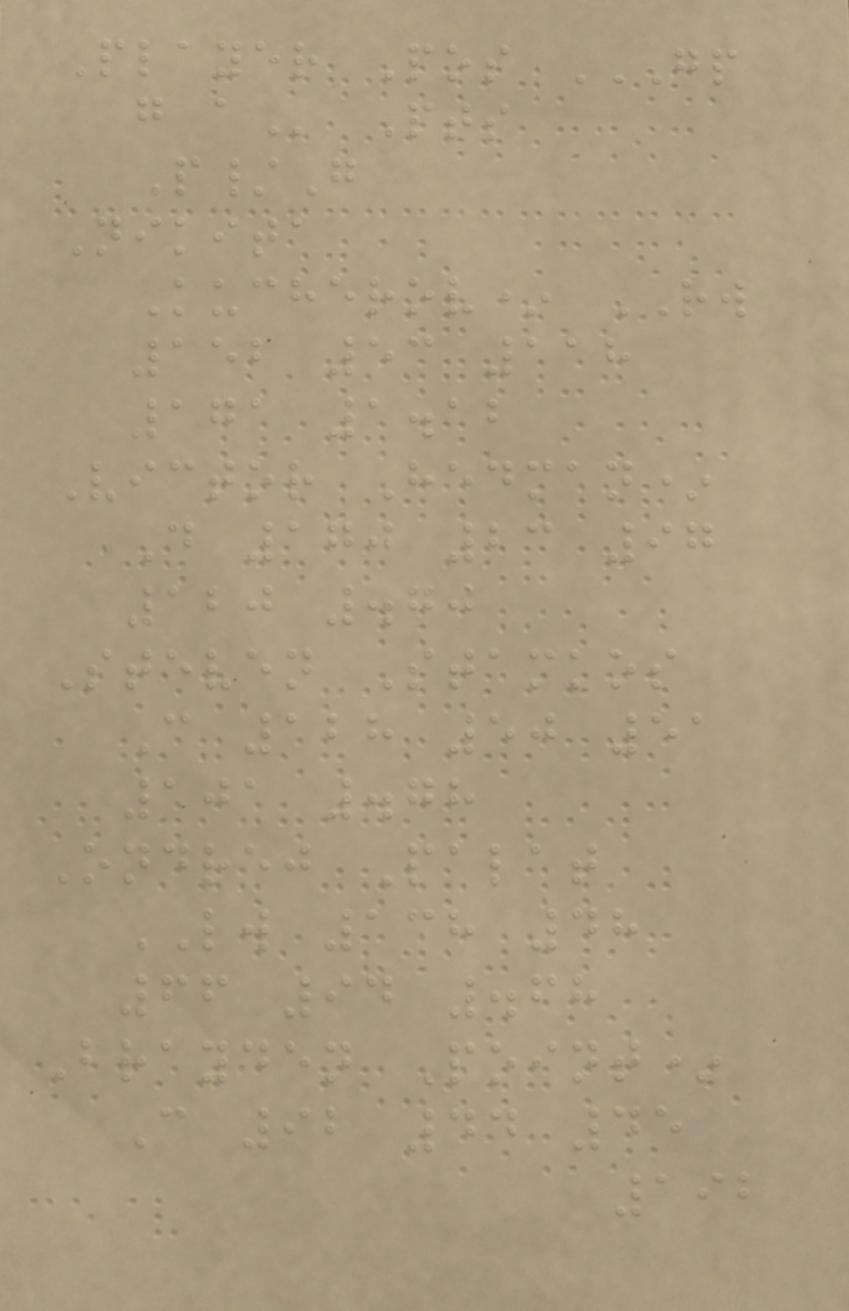Player Pos GP
G A Pts
P/G
Nikita
Kucherov* RW
152 53 118
171 1.12
Victor Hedman*
D 170 23 97
120 .70
Steven Stamkos
C 128 50 51
101 .78
Ondrej Palat
LW 138 48
66 94 .68
Brayden Point*
C 92 44 45
192
